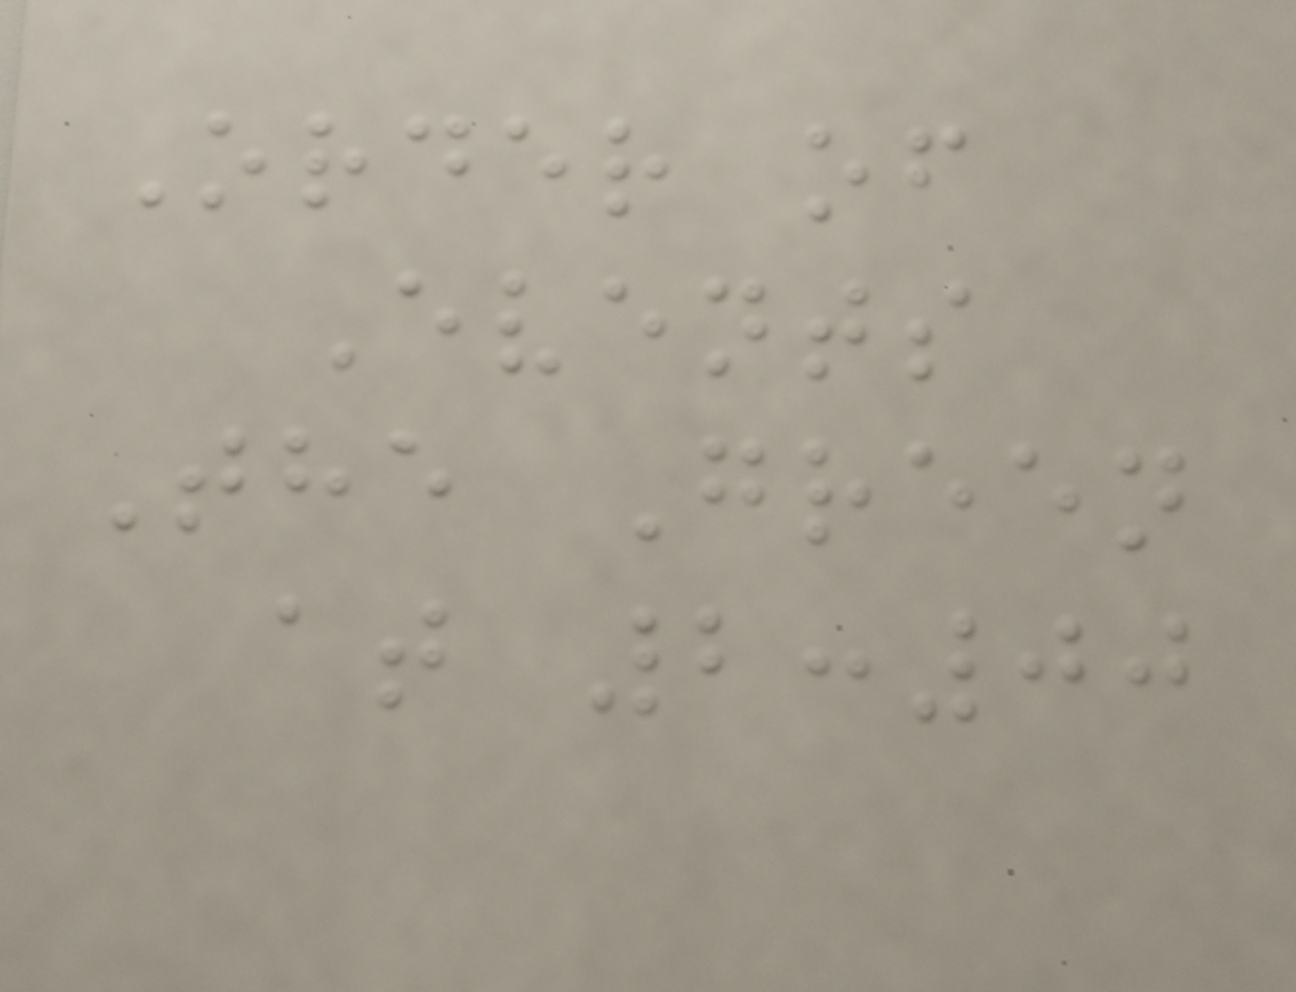Order of
Events
The Green
at 2:00
